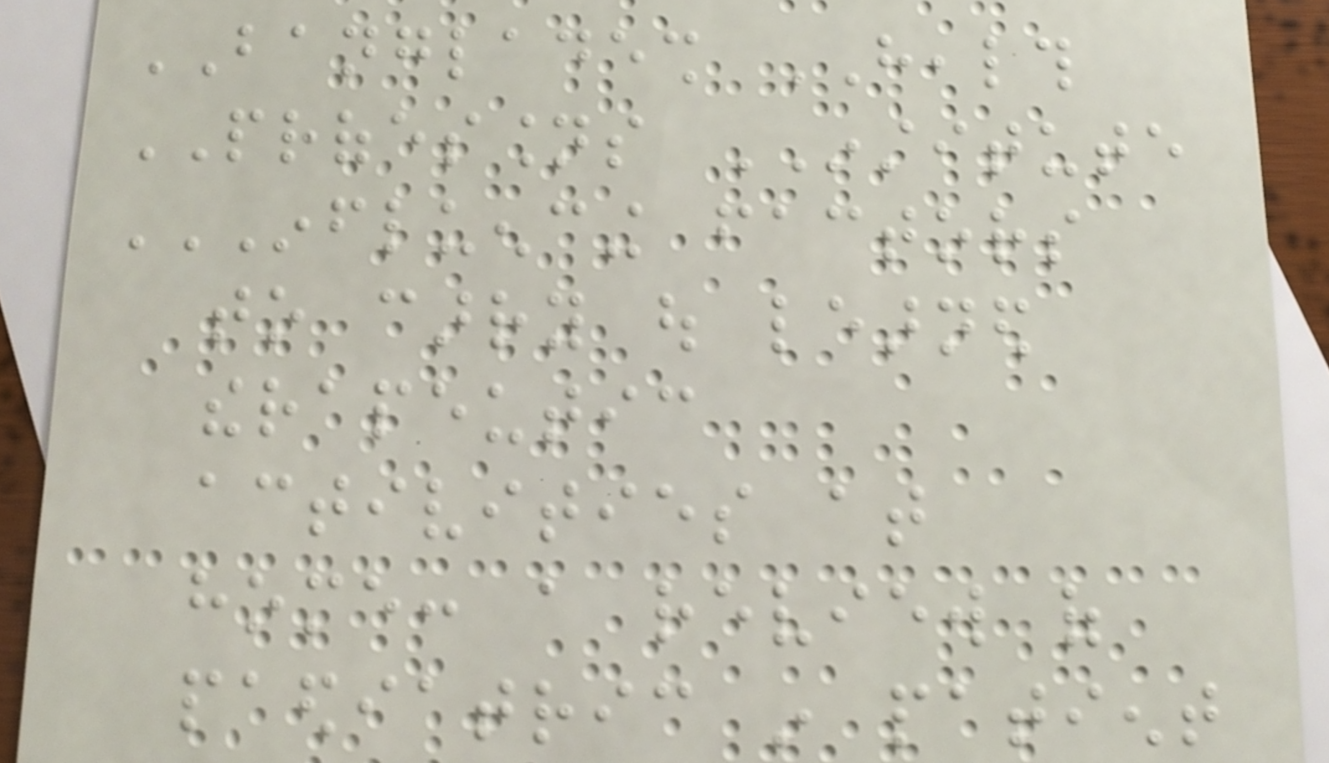BANGLADESH HEALTH
PROFESSIONS INSTITUTE
INFLUENCING FACTORS
TO CARRY OUT LEARNED
THERAPEUTIC
ACTIVITIES AT
HOME: A REVIEW OF
PAEDIATRIC IN PATIENT
